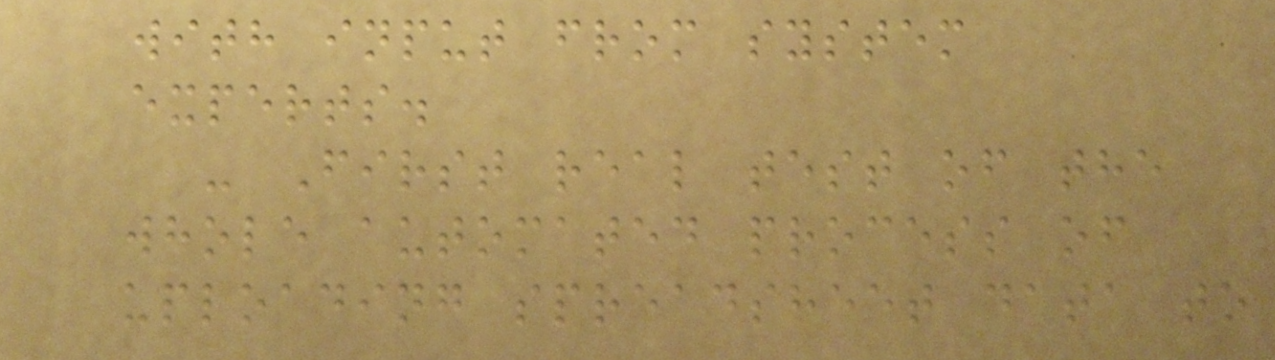with input from system
experts.
- First real test of the
whole automated process of
uploading spreadsheet data to
